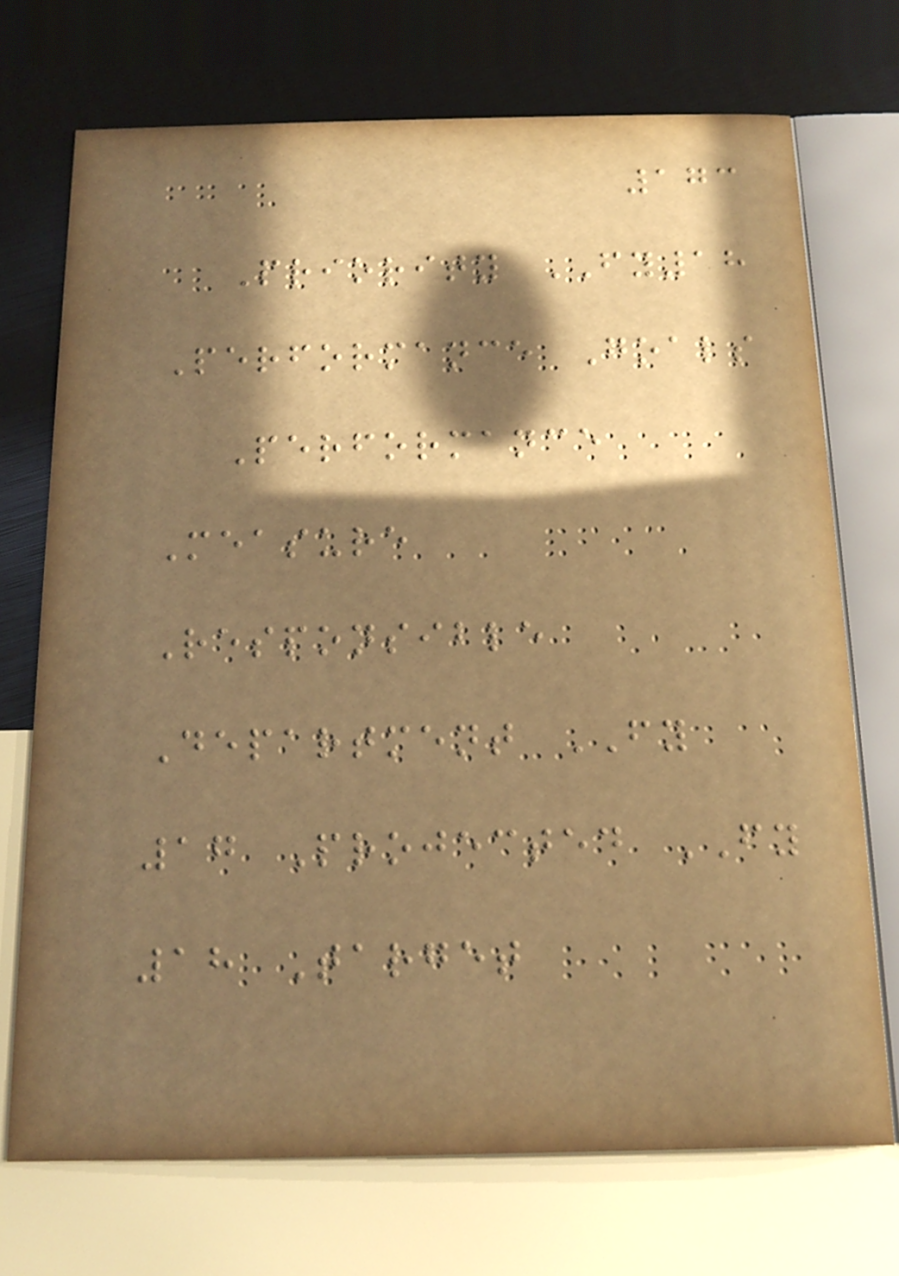173
Priority FY18
Performance Goals
Performance
Measure
Responsible
Department FY
17 Projected FY
18 Target
